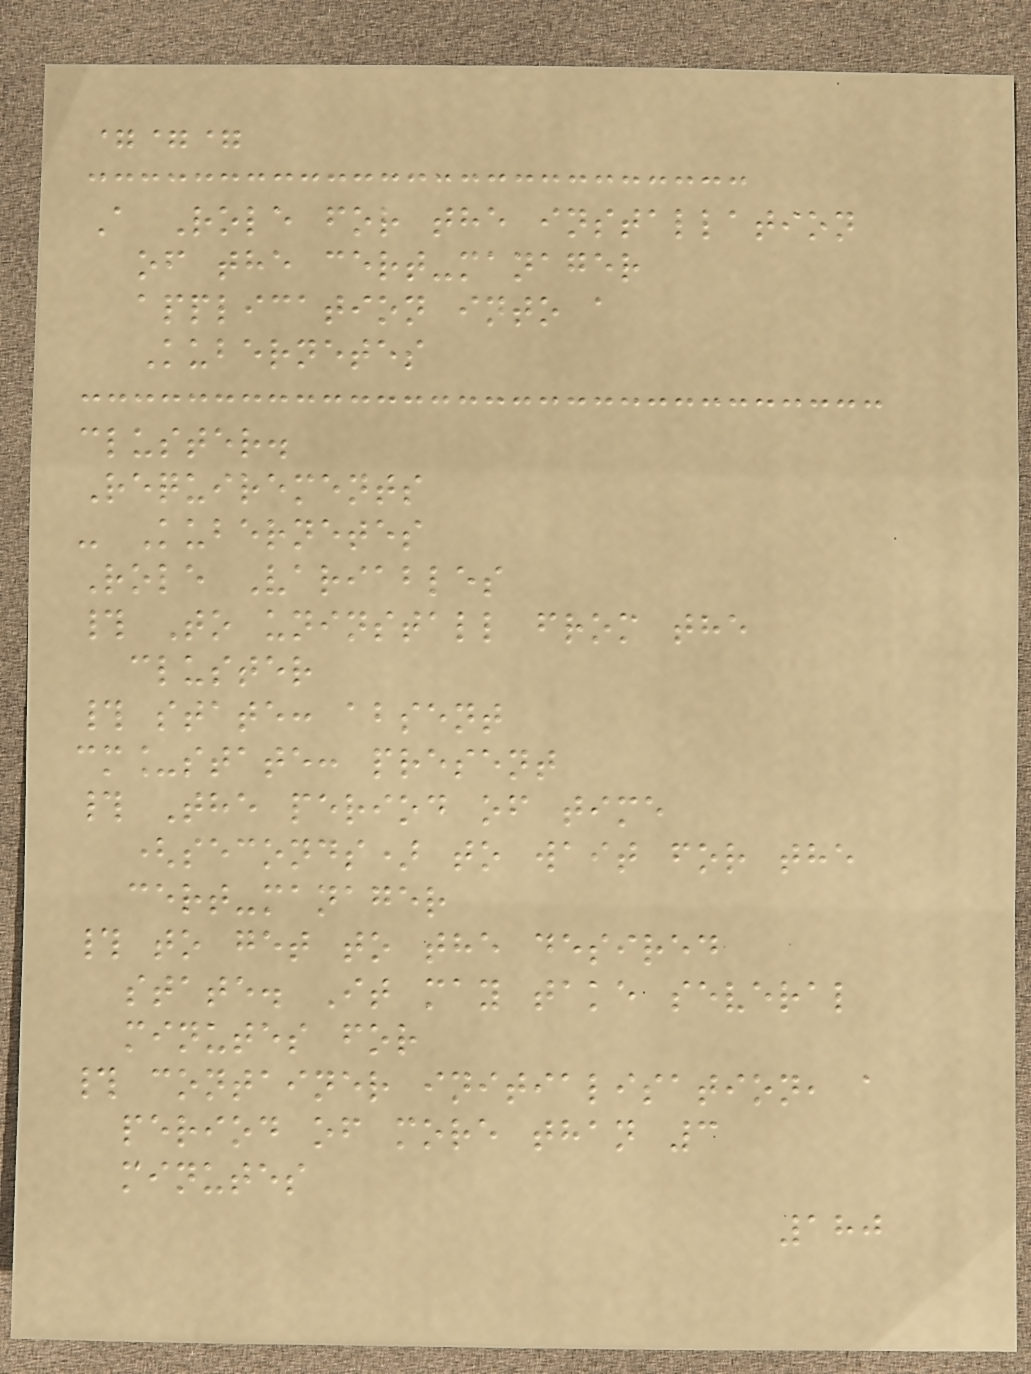===
A Role for the installation
of the cert-manager
application into a
Kubernetes
cluster.
Requirements
- Kubernetes
Role Variables
# To uninstall from the
cluster
# state: absent
cm_state: present
# The period of time
(seconds) to wait for the
cert-manager
# to get to the desired
state. It may take several
minutes for
# container initialisation, a
period of more than 3
minutes
180
